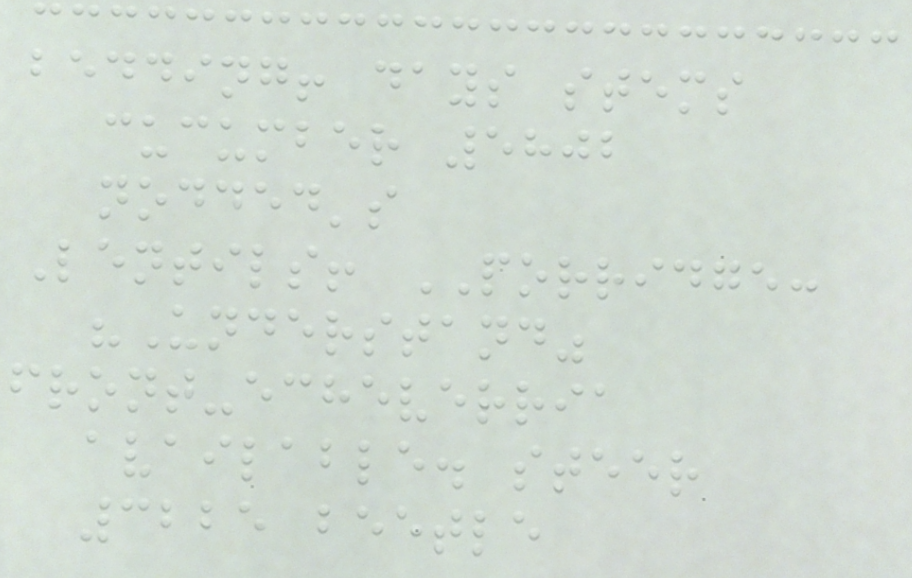bedding! days stems
cucumber 5802
nodded's
Lentils! PORRIDGE:
"Understand"
front-echeverria
available. steer
3225 beetle
